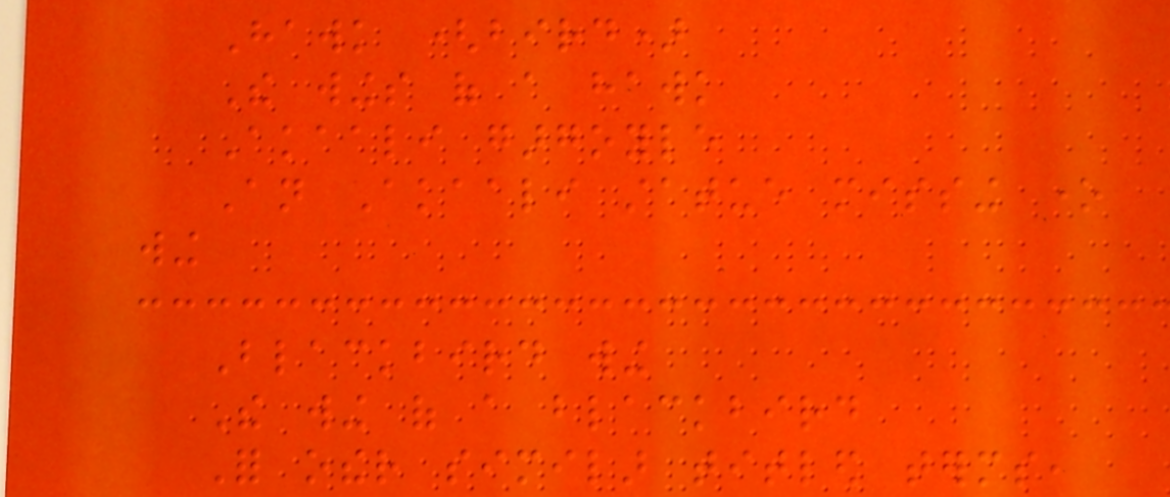Hawk (bird)
The wings of a hawk
Akaali gargoyle
An Akaali statue missing one
wing
Blackbird wing
The wing of a blackbird
For other similar titled terms,
